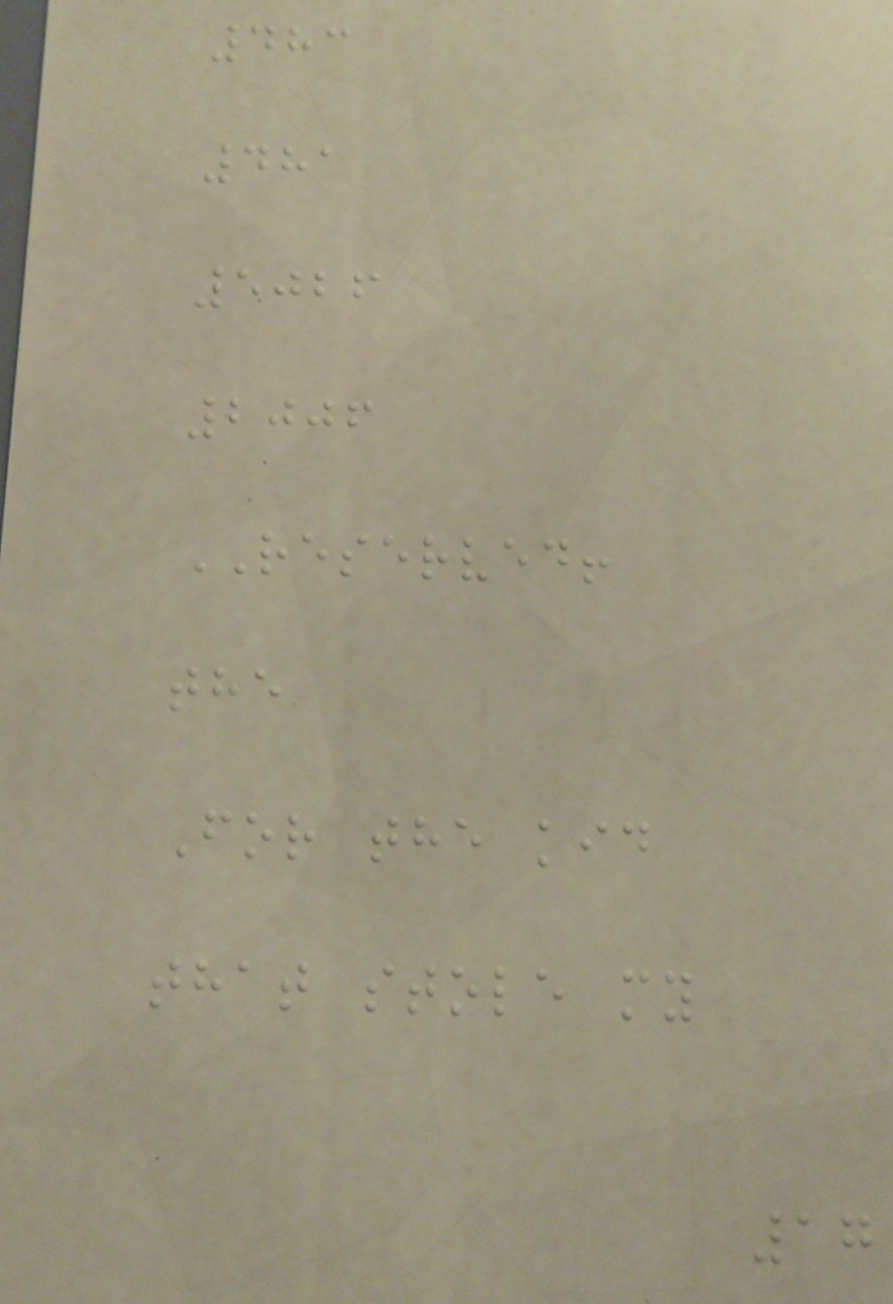483
481
5026
2006
RESERVED!
the
For the kid
that stole my
17
